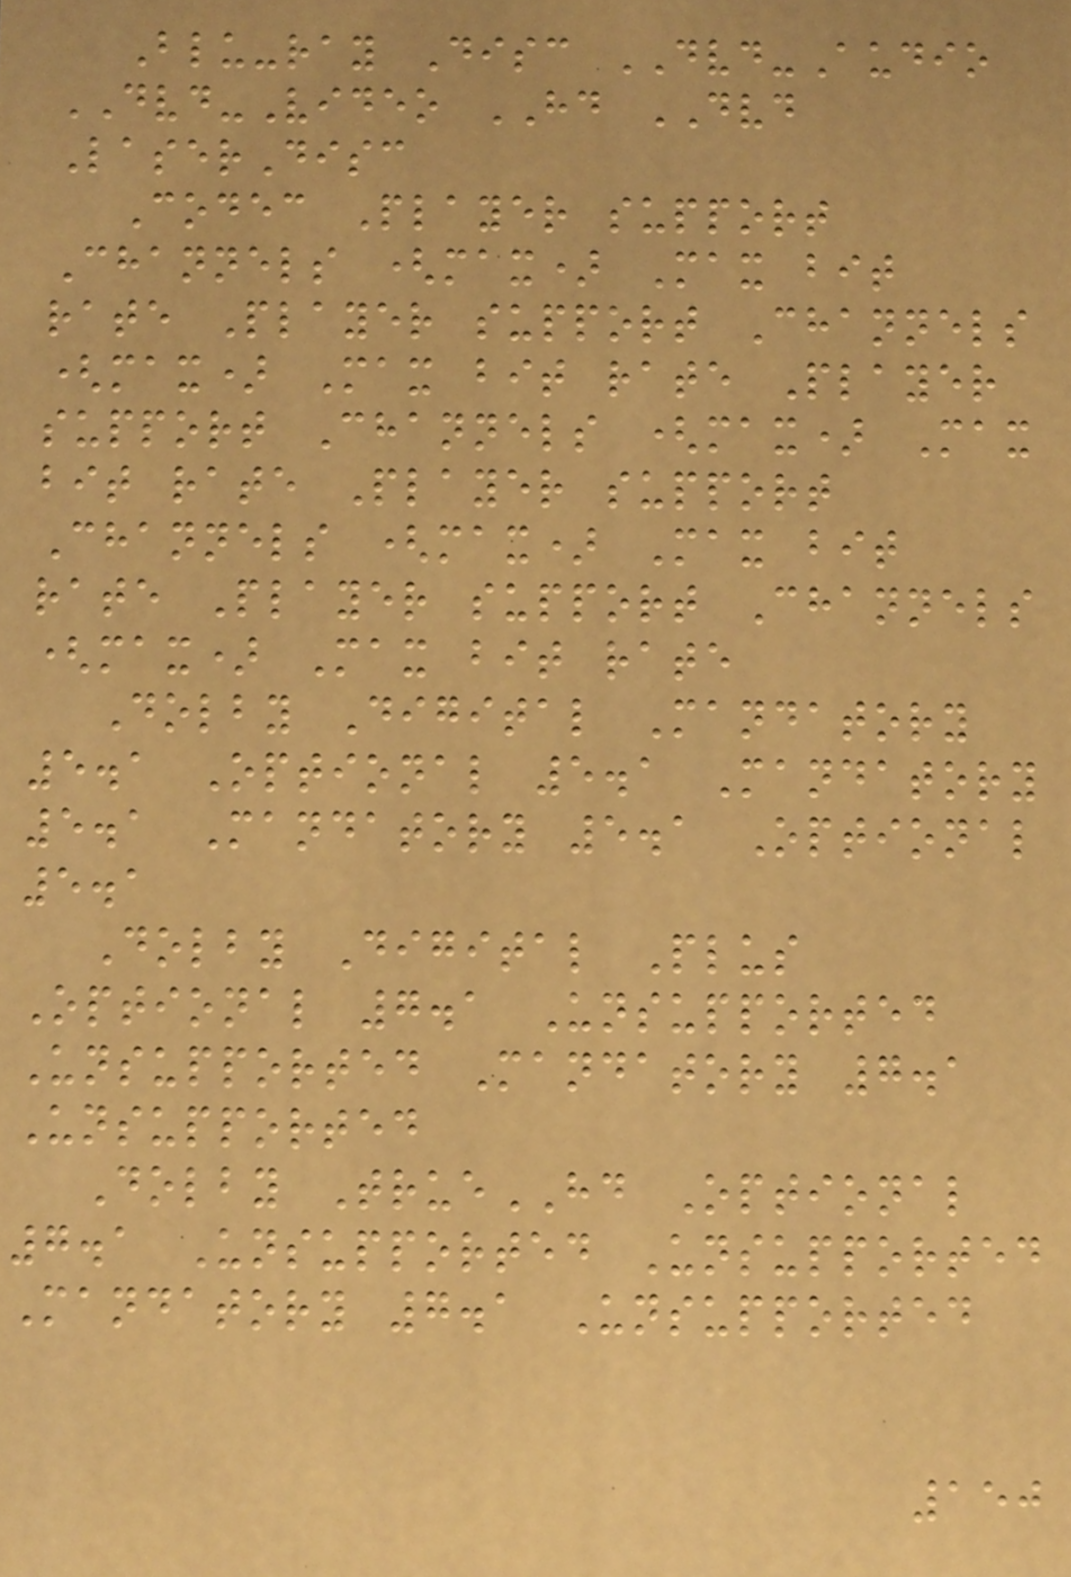Blu-ray Disc DVD-Audio
DVD-Video HD DVD
LaserDisc
Codec Player support
Channels (max) Max bit
rate Player support Channels
(max) Max bit rate Player
support Channels (max) Max
bit rate Player support
Channels (max) Max bit
rate Player support Channels
(max) Max bit rate
Dolby Digital Mandatory
5.1 Optional 5.1 Mandatory
5.1 Mandatory 5.1 Optional
5.1
Dolby Digital Plus
Optional 7.1 Unsupported
Unsupported Mandatory 7.1
Unsupported
Dolby TrueHD Optional
7.1 Unsupported Unsupported
Mandatory 7.1 Unsupported
150
